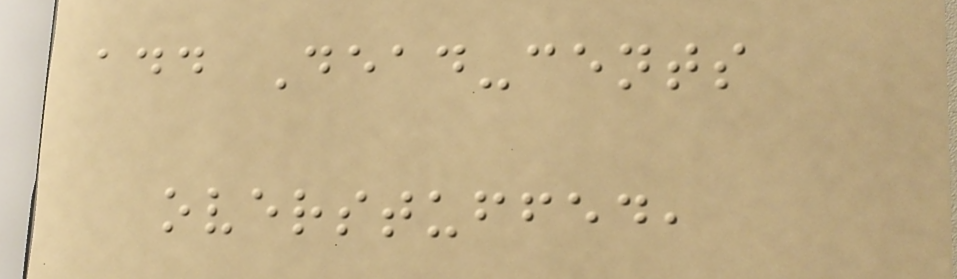add Dead-cents
overstuffed,
